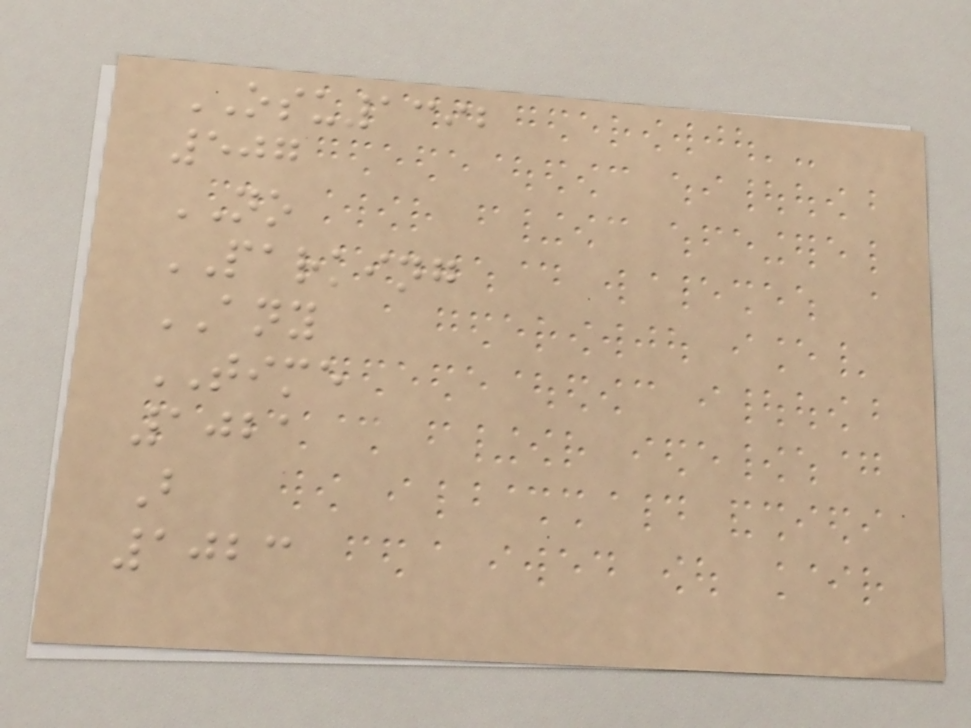OSU1392
507
NO
PARKING
ANY
TIME
1021
B
1023
